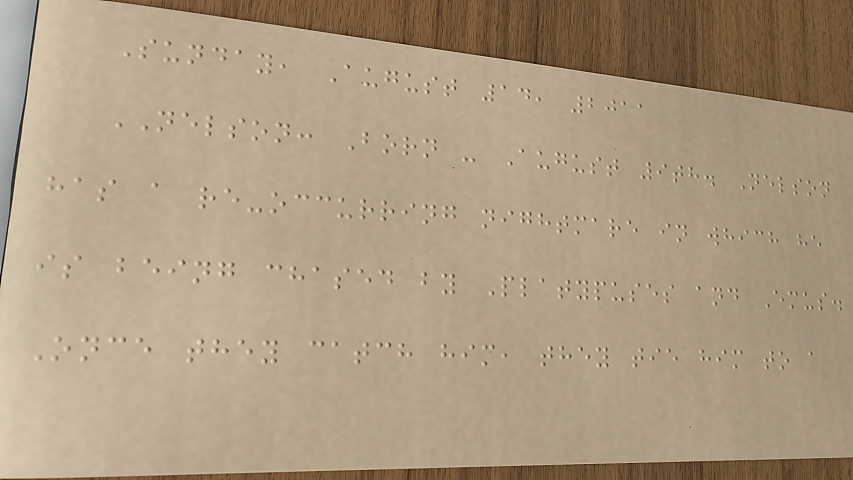Sunday, August 14, 2011
NELSON: Born - August 9th. Nelson
has a re-occurring nightmare in which he
is being chased by Platypuses and Emus.
Once they catch him, they tie him to a
